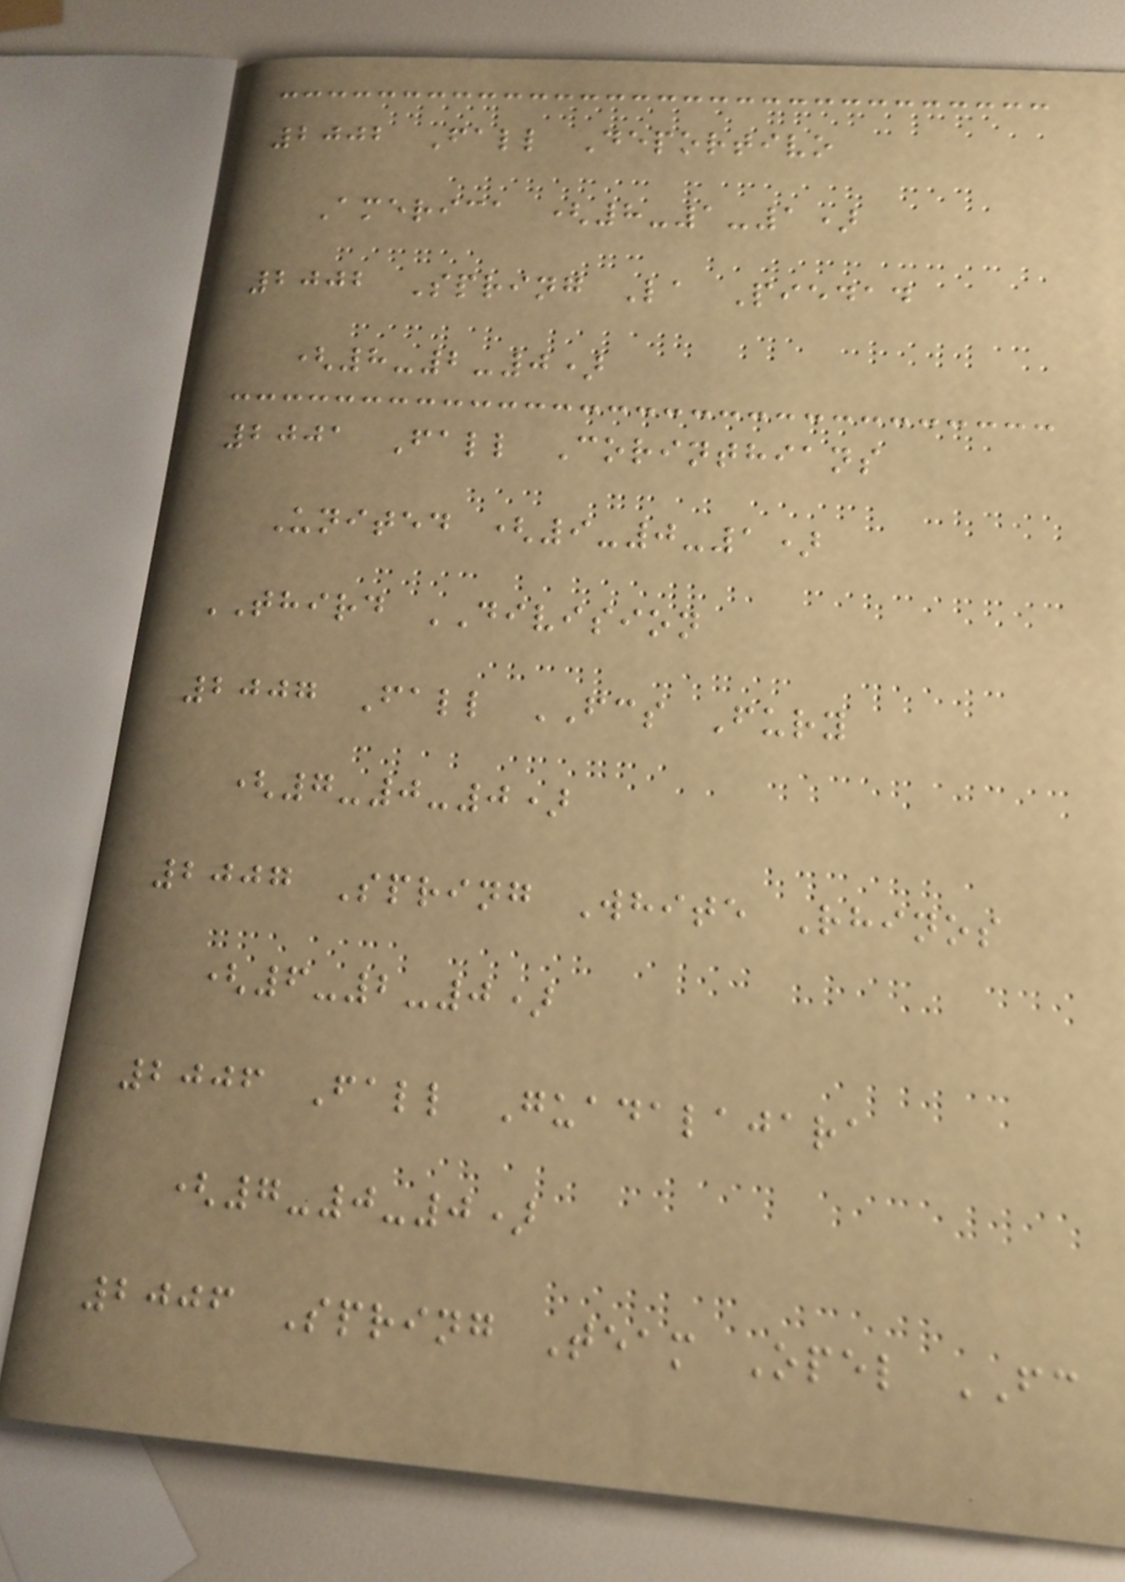2002 Fall Deportivo
America (8-1-1)
2002 Spring La Piedad
(8-2-0)
2001 Fall Corinthians
United (9-0-1)
THIRD DIVISION
2007 Fall FCS Fury
(7-0-0)
2007 Spring White Rhinos
(6-2-0)
2006 Fall Guadalajara
(7-0-0)
2006 Spring Team Opel FC
